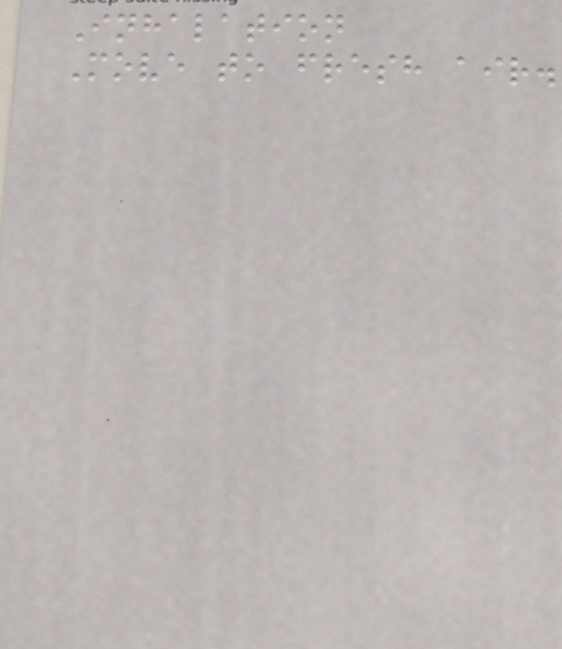Inhalation
Move to fresh air.
